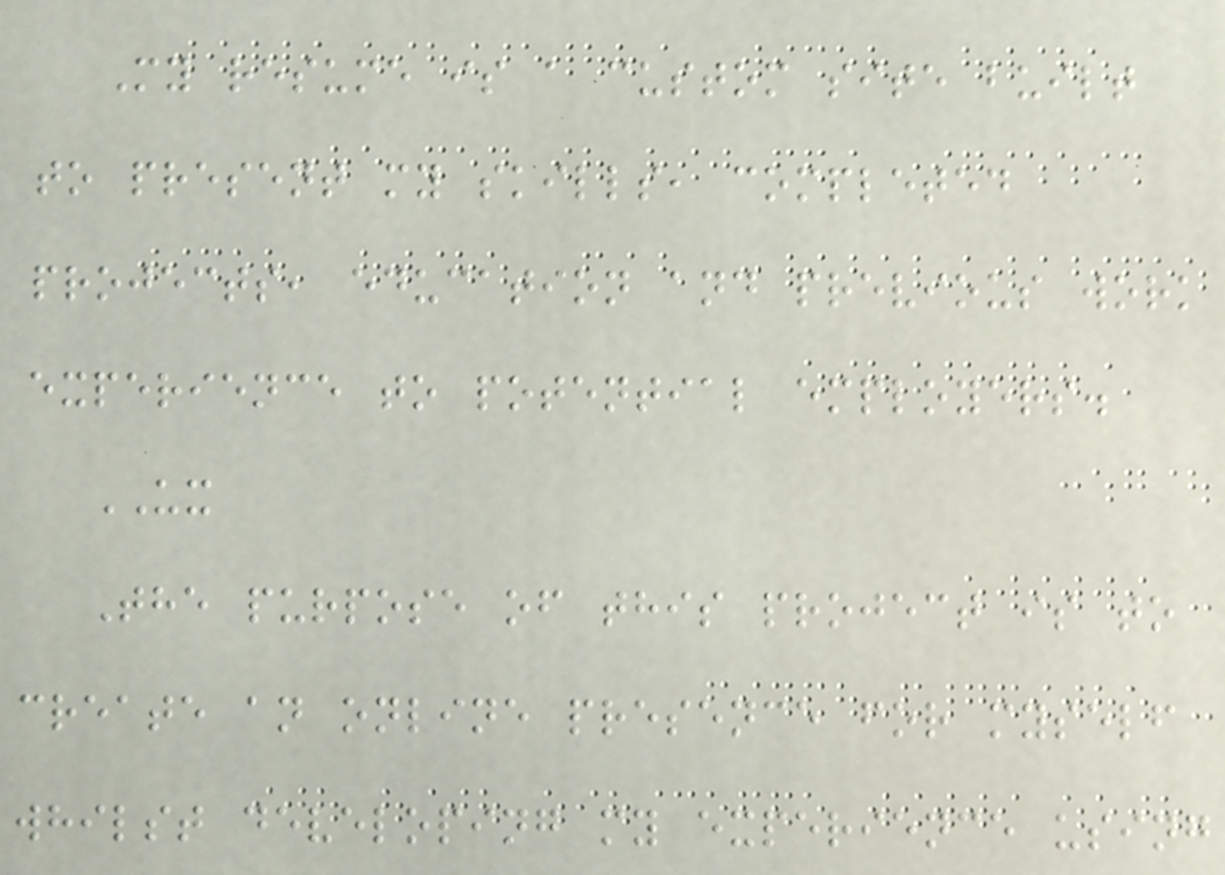My resume is a custom site built
to present my skills, completed
projects, education and previous work
experience to potential employers.
UX
The purpose of this project is to
create an online presence for myself
whilst developing my experience using
